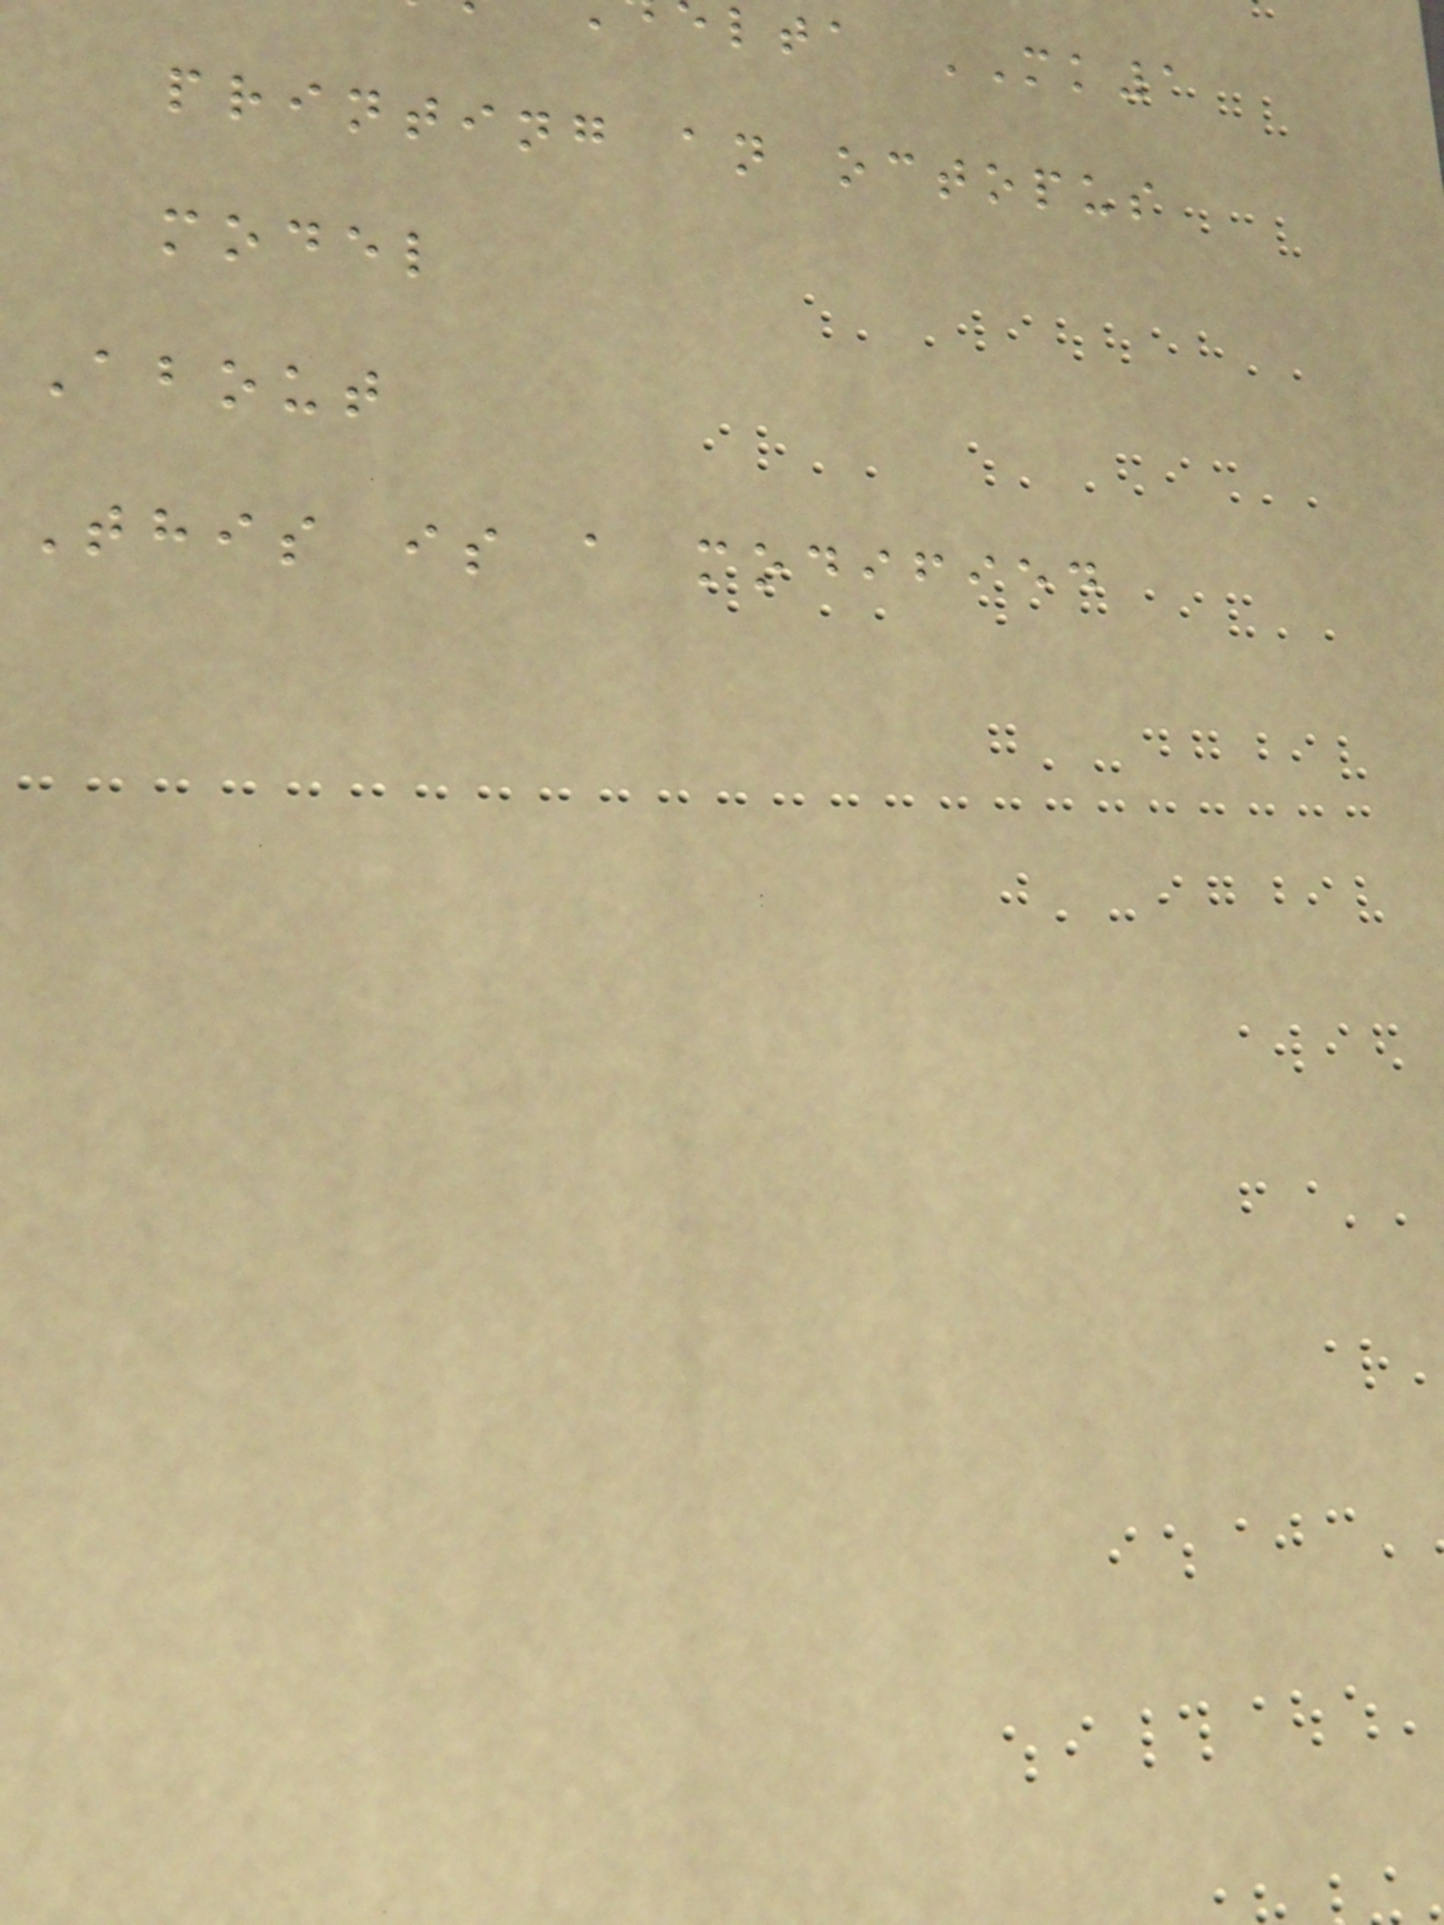lta MK1
printing an octopus
model
About
This is a modified
